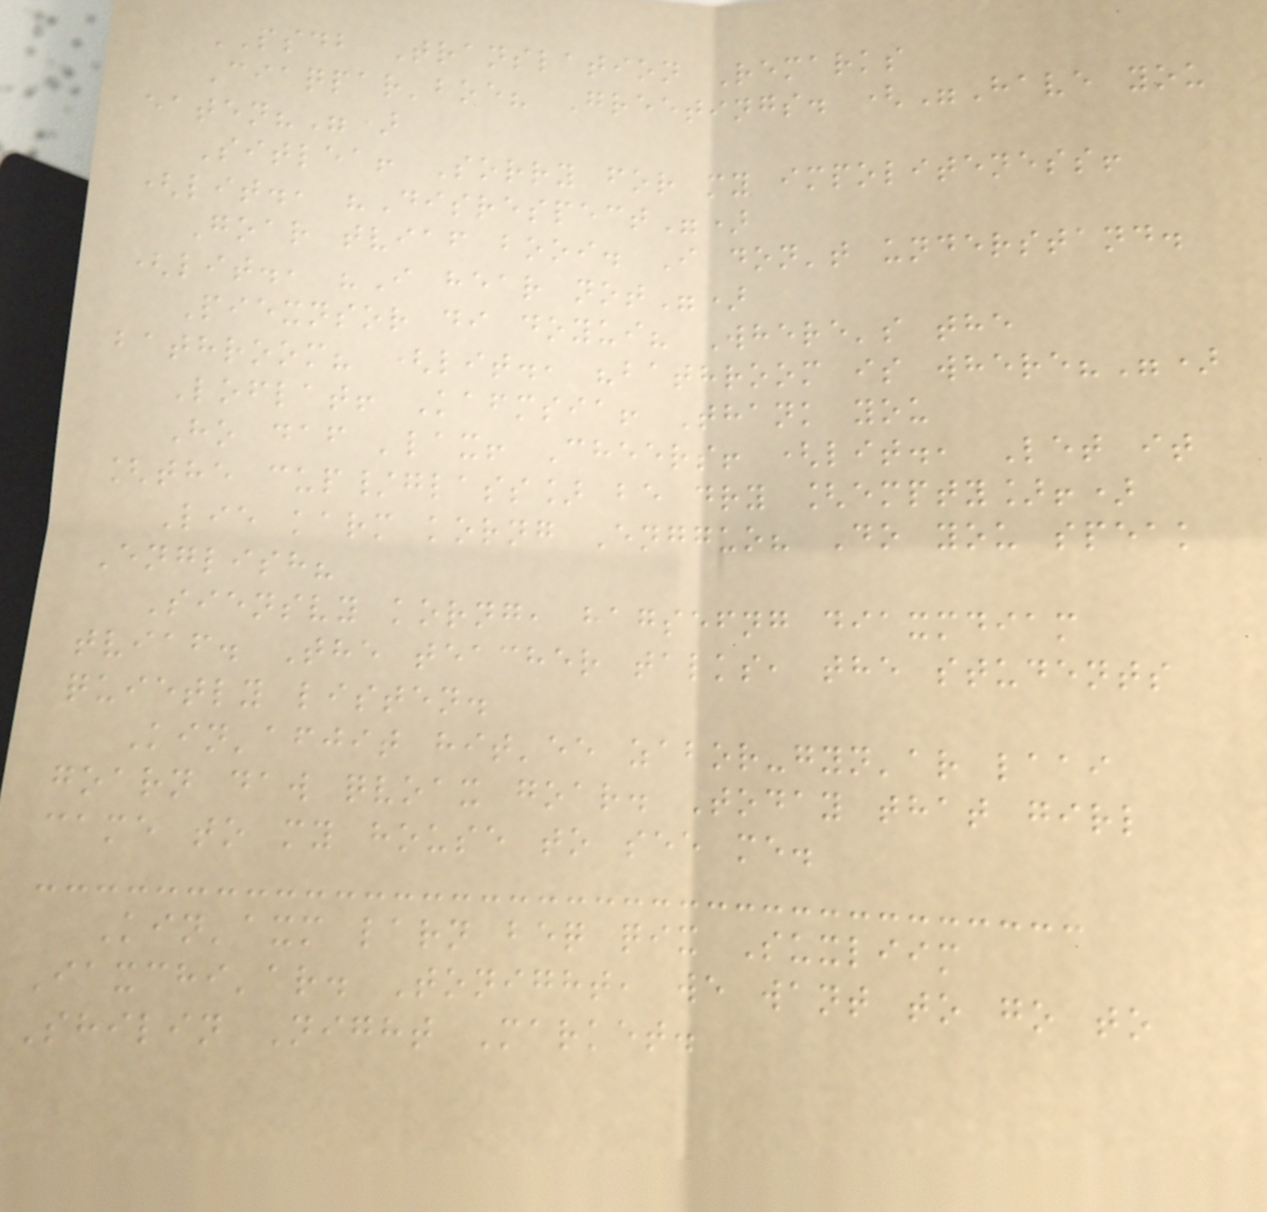PSDB Translation Remarks
Ciaqpar'boe? Greetings. ("Have you
eaten?")
Sitlea! Sorry for my impoliteness!
(lit., "Disrespect")
Goar tviaf booi. I don't understand.
(lit., "I hear not")
Piexnsor di doyui? Where's the
bathroom? (lit., "bathroom is where?")
Loflat! Kafmsia! Thank you
Ho daf 'lax! Cheers! (lit., Let it
[the cup/glass] be dry [empty]!)
Lie karm korng Engguo? Do you speak
English?
Siensvy korng, hagsefng diaxmdiam
tviaf. The teacher talks, the students
quietly listen.
Kin'afjit hit'ee zabor-gyn'ar laai
goarn daw qvoax goar. Today that girl
came to my house to see me.
Kin'axm larn beq qix Suxliim
Iaxchi'ar. Tonight, we want to go to
Shilin Night Market.
